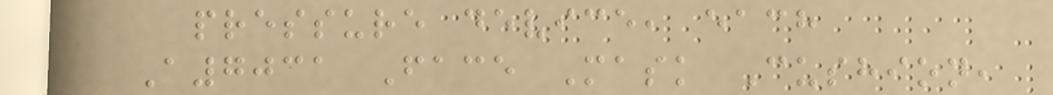pressure device, each
A7031 Face Mask Cushion,
